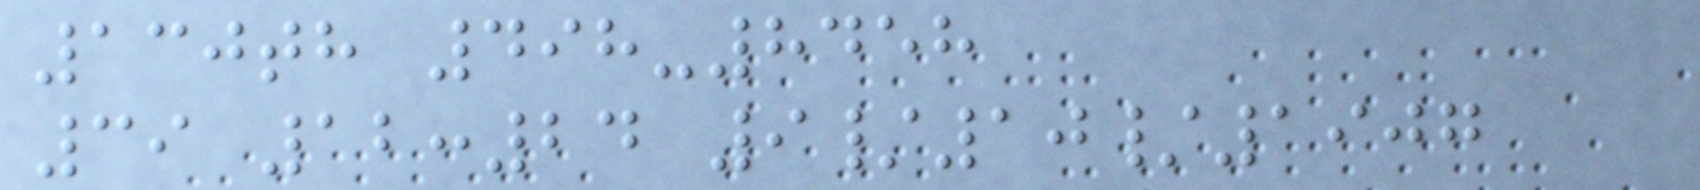130th 498-8458
39 12:24 9/10/1907
